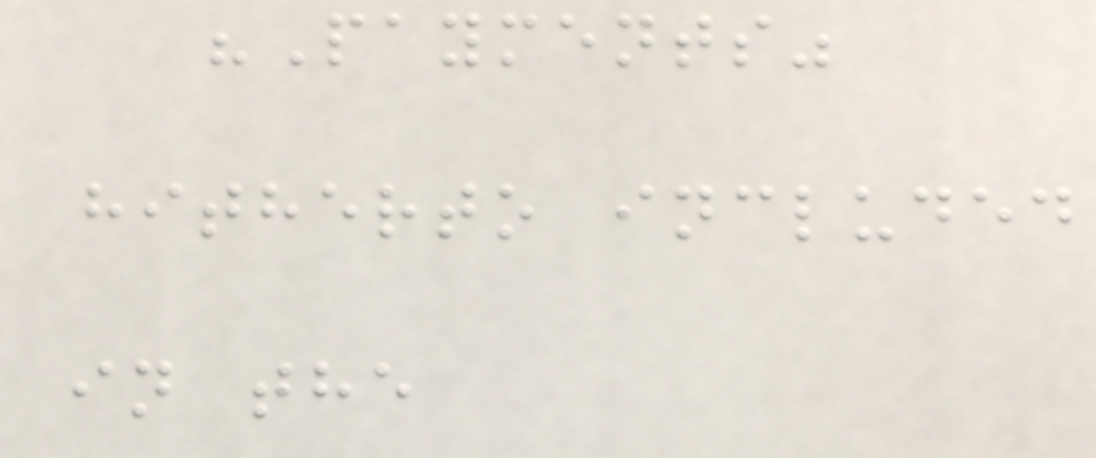"Payments"
hitherto included
in the
